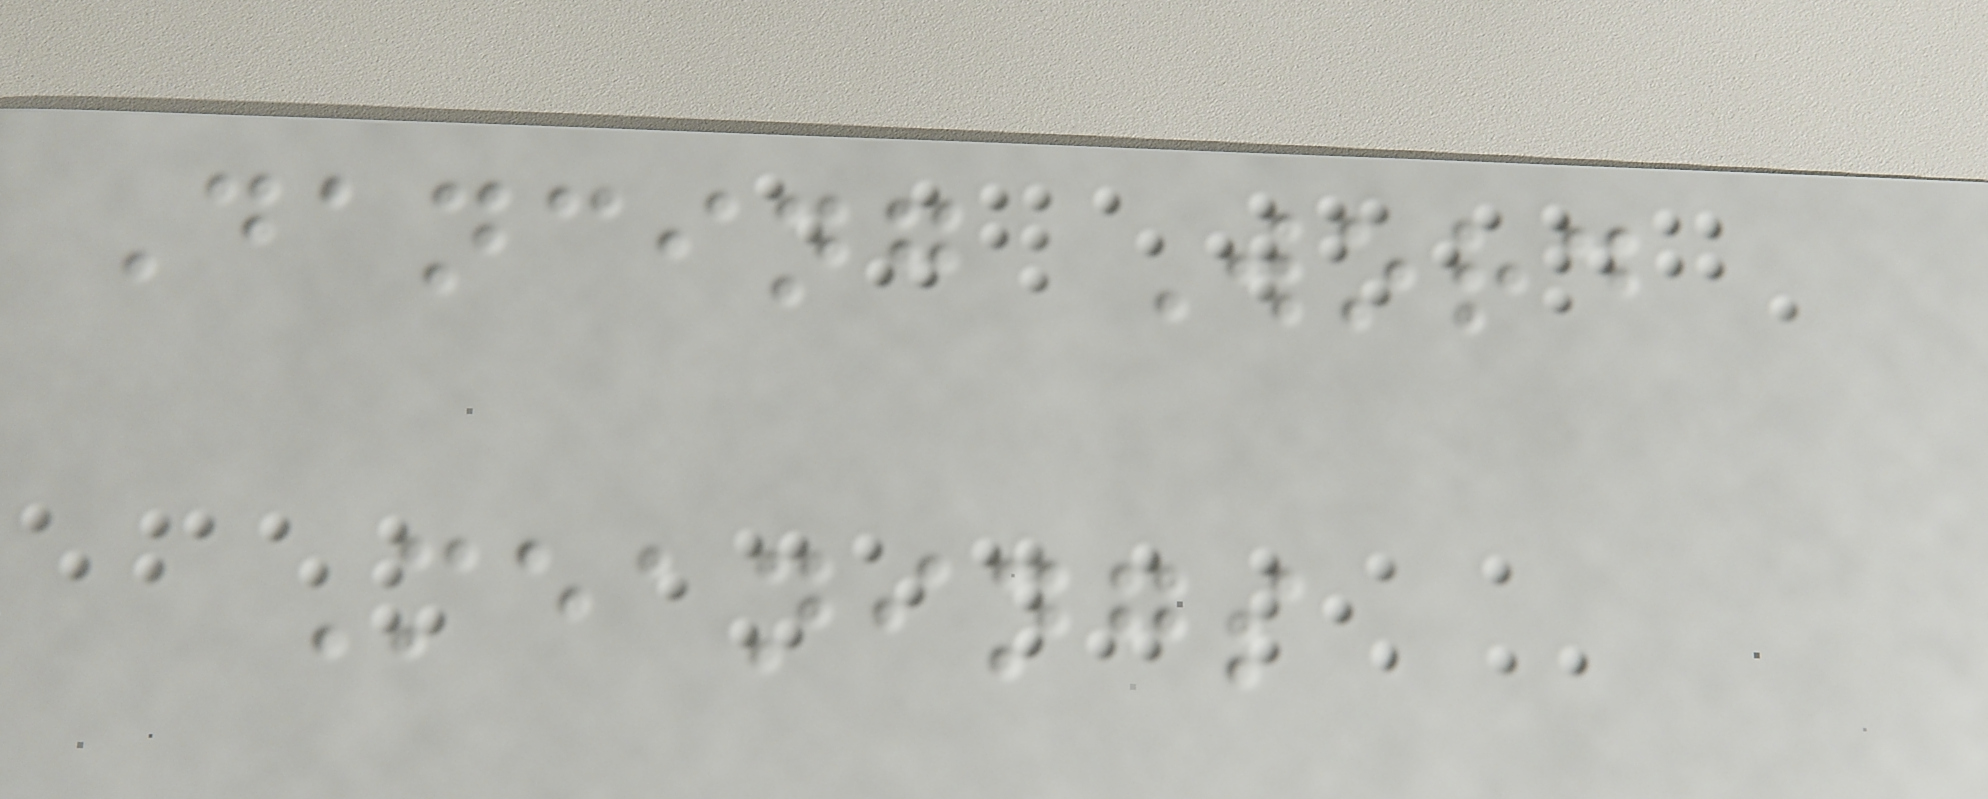Dancing Word
Meanings
